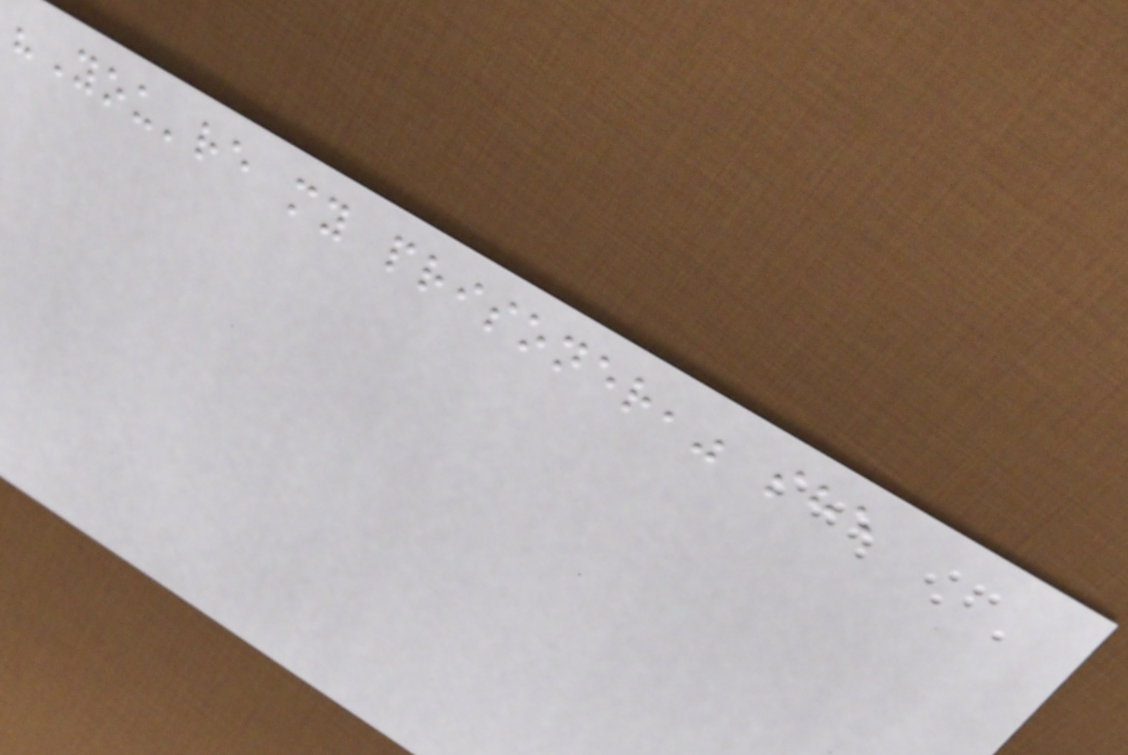"You're my prisoner," she
